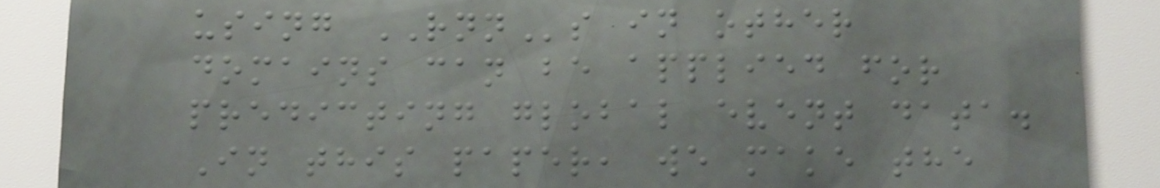using RNNs in other
domains can be applied for
predicting global event data.
In this paper, we make the
